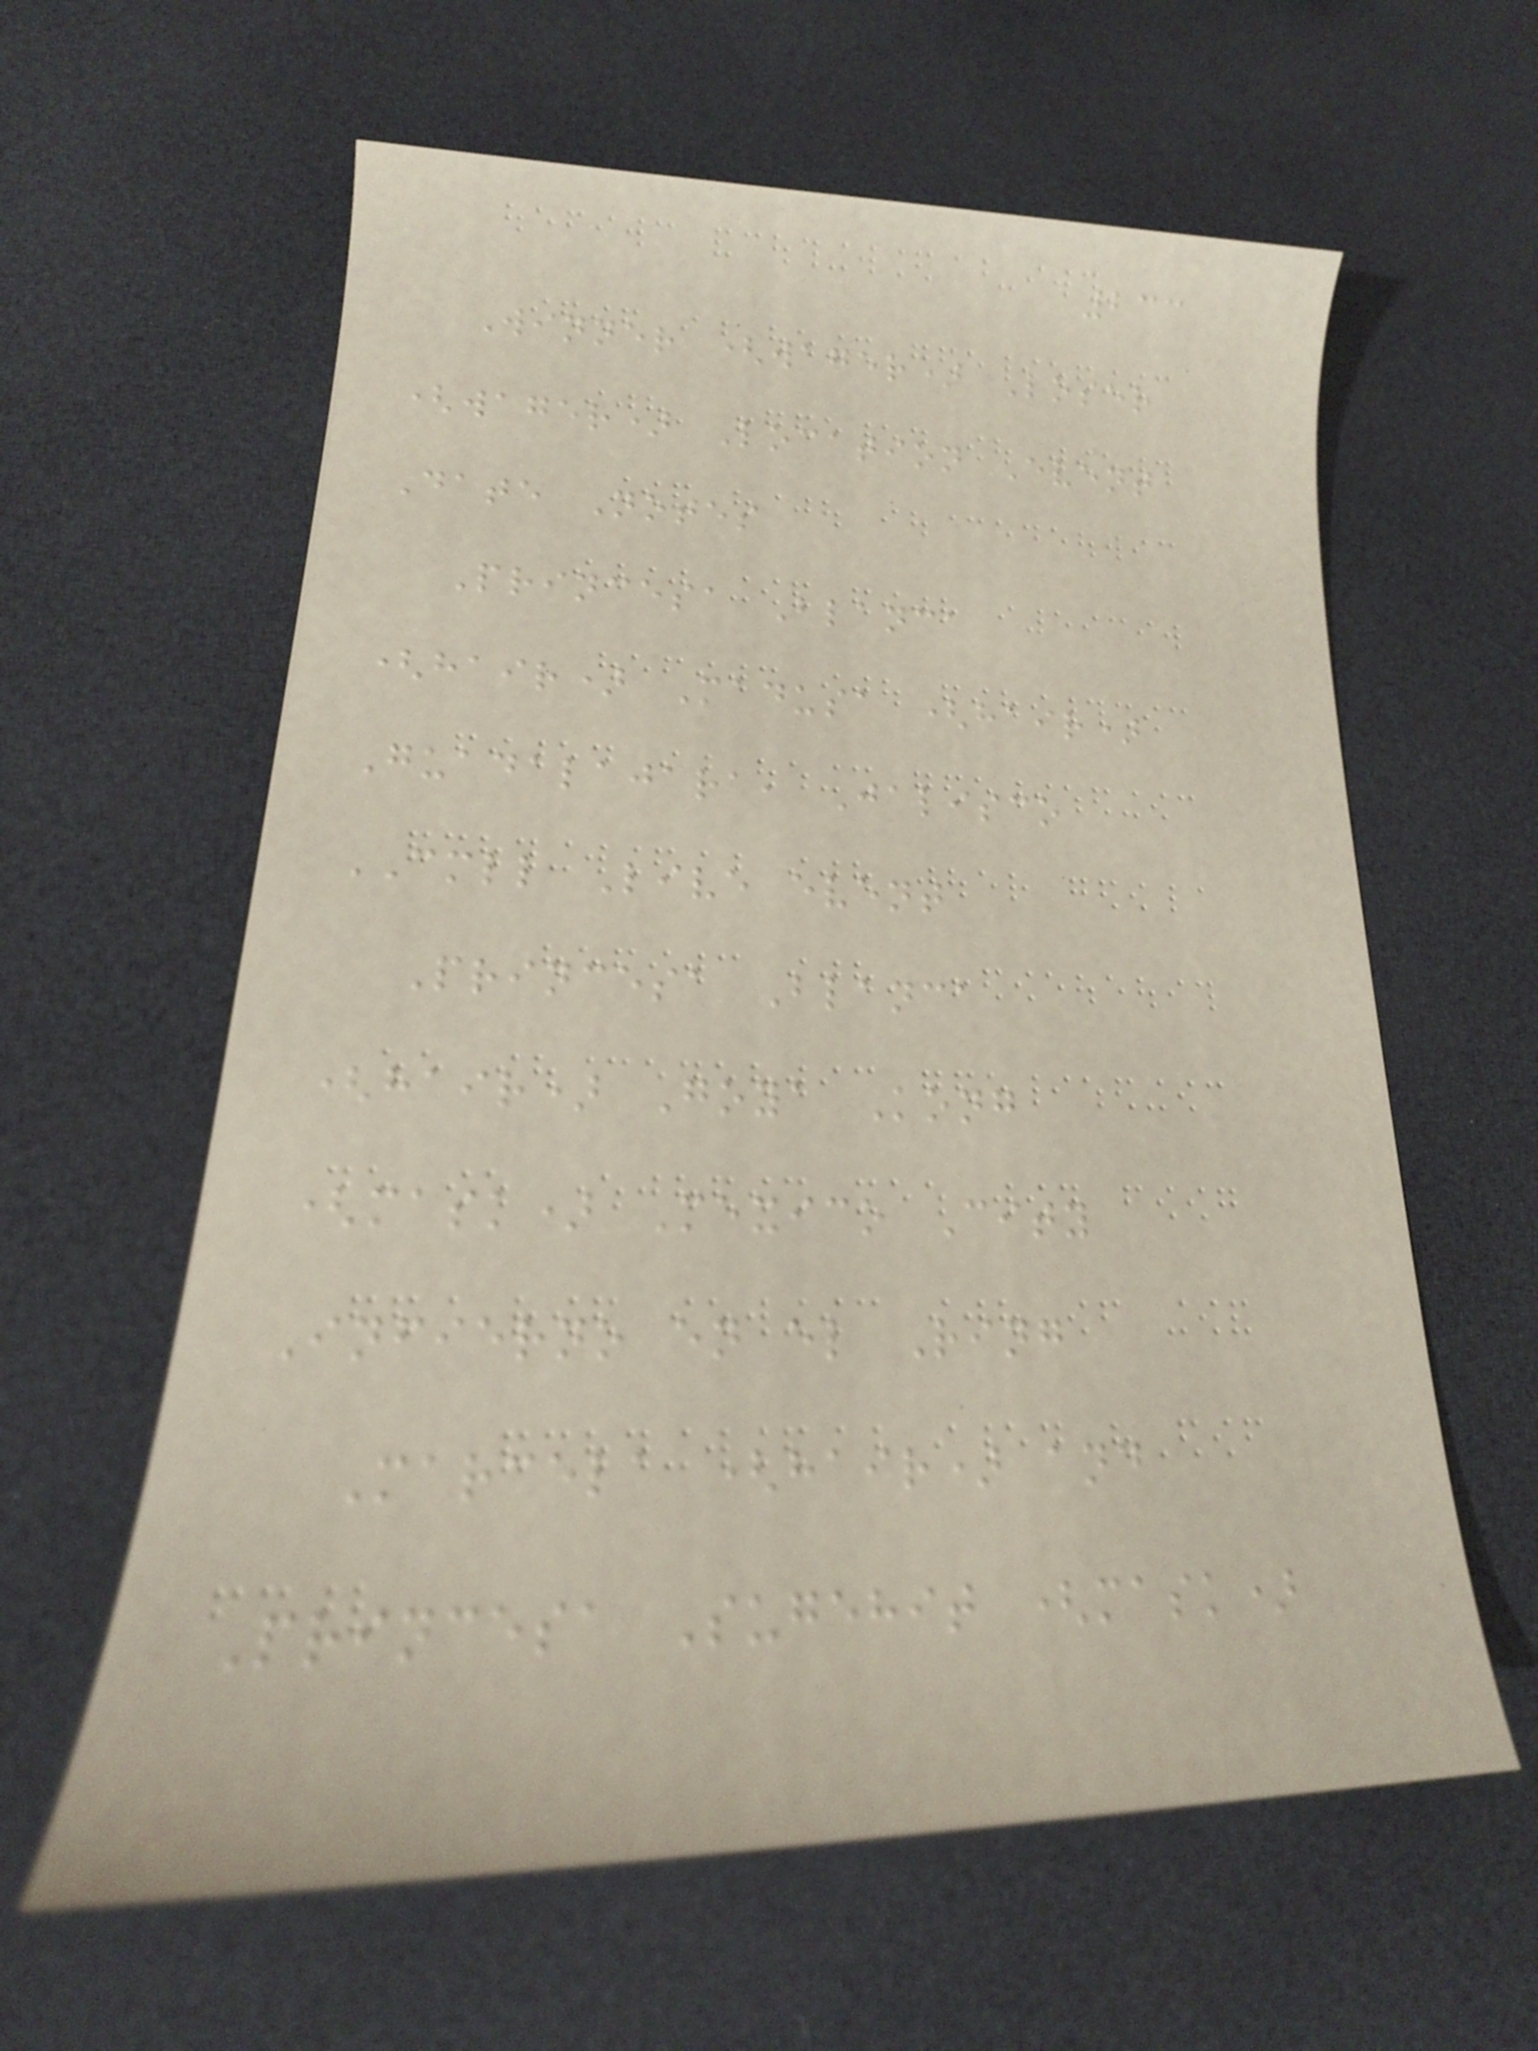233
Winner (wager) Loser
(wager) Location Event
Date Notes
Princesa Blanca
(hair) Madusa (hair)
Guadalajara, Jalisco
CMLL Live event
Princesa Blanca
(hair) Goya Kong
(mask) Mexico City
Infierno en el Ring
Marcela (hair) and
Princesa Sugehit (mask)
